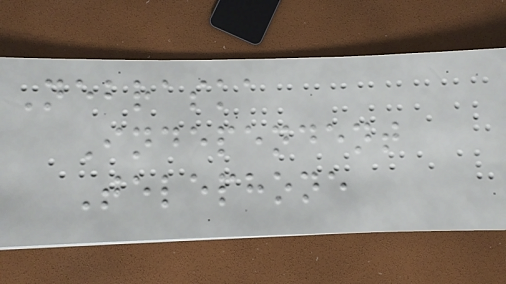Nebraska
Independent
Telephone
